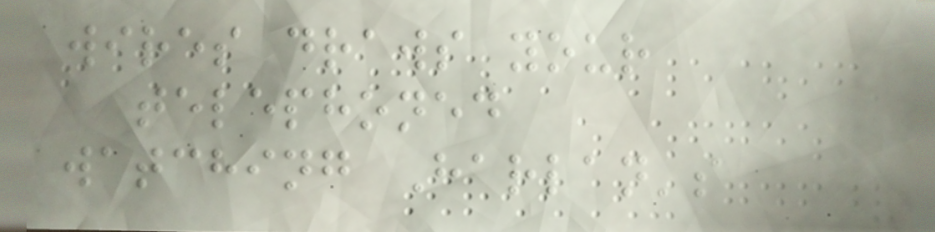wires draws your
telephoned
watching Harlan's
